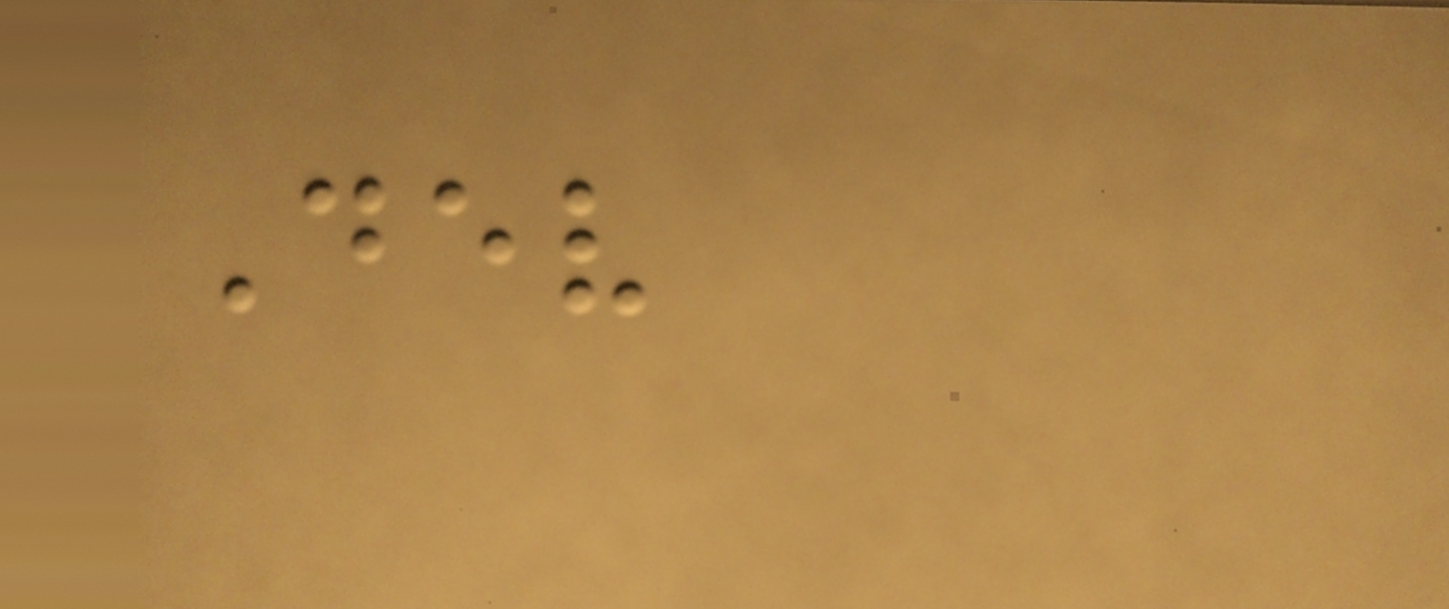Dev
